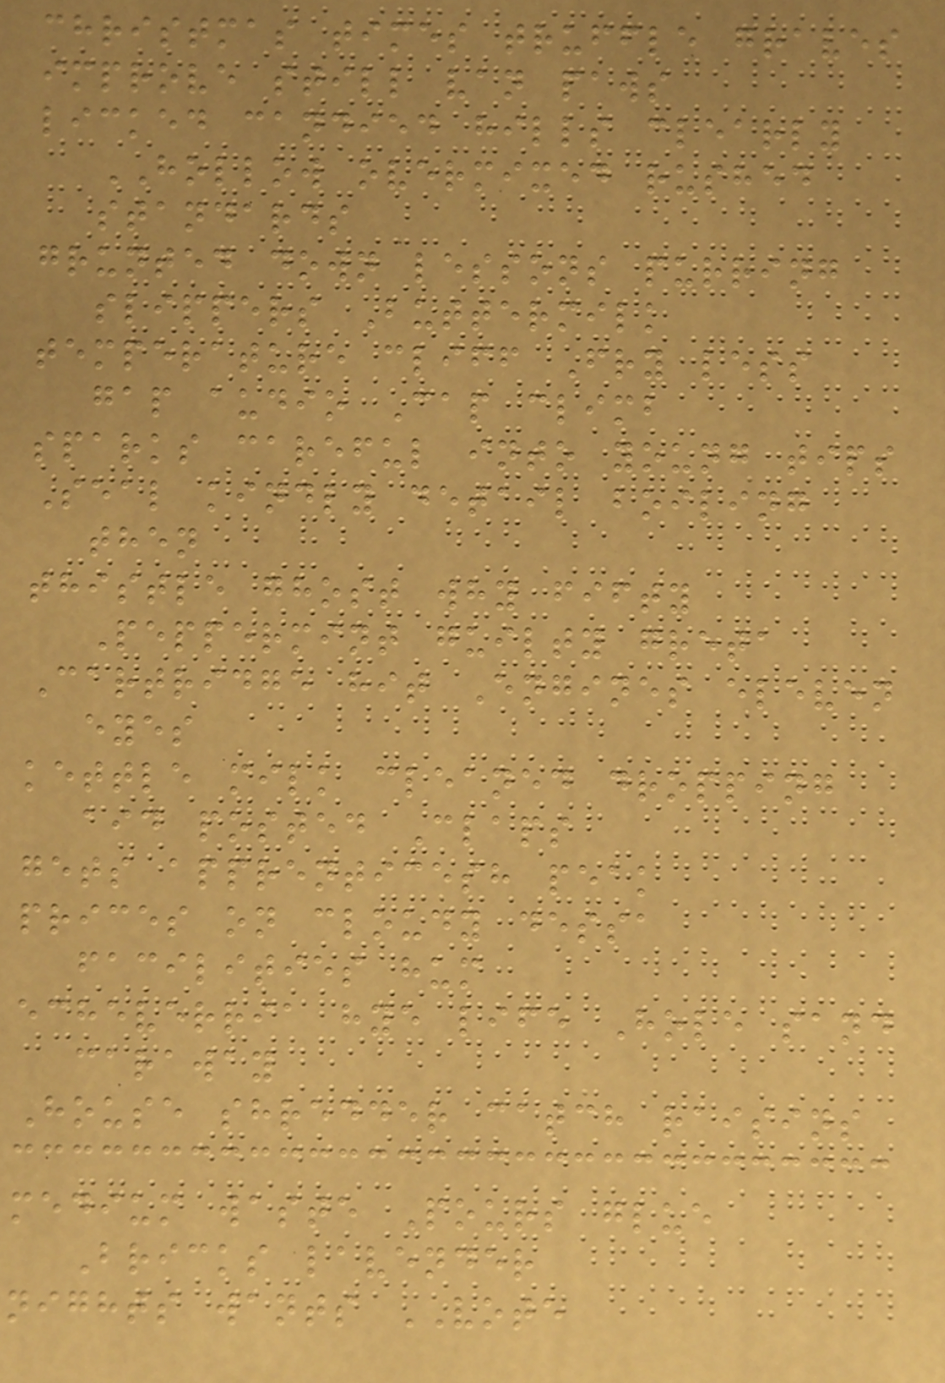christmas times truffle graves
improve still van paws
licked candied hills clearly
HOLLOW overmixed rushed
standards
grunted down lessons purring
slippers Buttermilk
temperature cliff Fry less
gap audio Cap climb
sparks careful into young tips
Seal kindly detail boiling
then
thistle ghost why fifty
Peppermint guilty greta
Cartridge hit Engines eleven
eyes
kettle milk cleaned dropping
aid posted Claps
gets apprenticesh peak
prices on cloudy dessa
facilities hum
echeverria hye life Hole sand
caraway
House shredder catch raisins
medium waste Pours glue
Bricks lavender
nights wants VOTE
